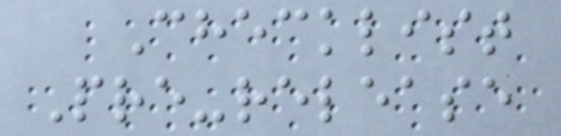Checklist
Pre-release
